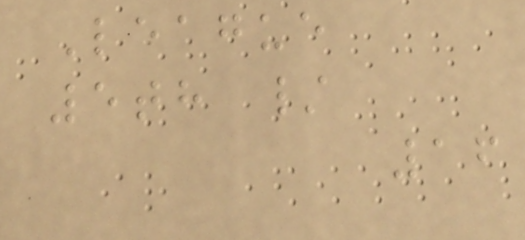League
5th /
16
